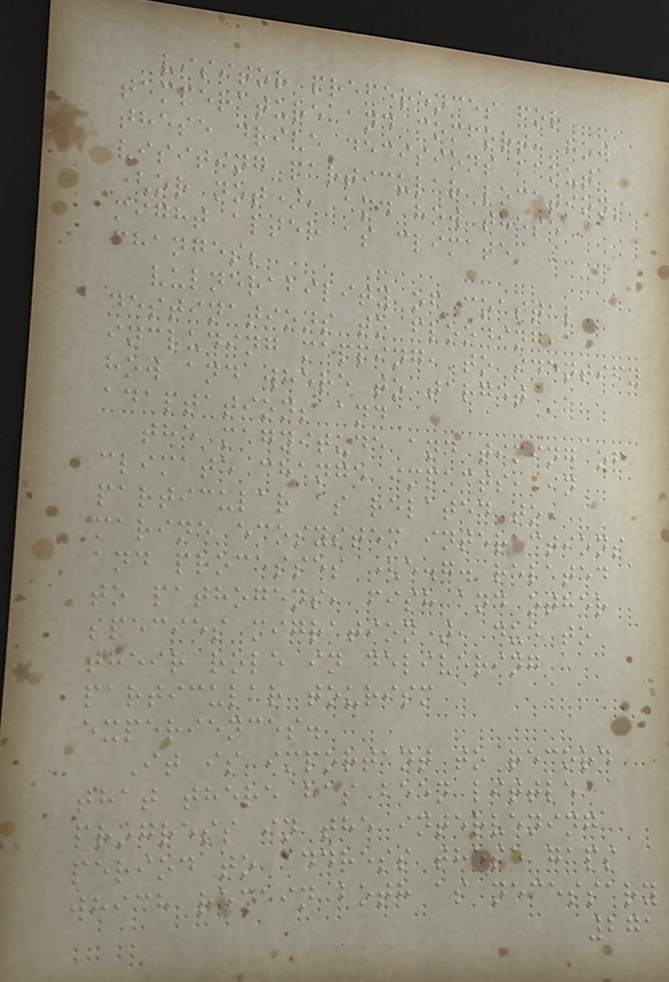visitor preferences for
temperature and comfort, how
these drive decisions about
visiting particular locations
(or not), and how these
might alter as climate
changes;
vulnerability of coastal
destinations to flooding,
including mapping, to identify
how and where to target
adaptation; and
the magnitude and timing of
climate change impacts, in
particular as related to
marine ecosystem interactions
and processes (e.g. related
to pathogens, fish and other
species migration), due to
their role in delivering
particular tourism
experiences.
It is important to record
that there has been little
progress in the intervening
period to address these gaps
which remain both as necessary
271
